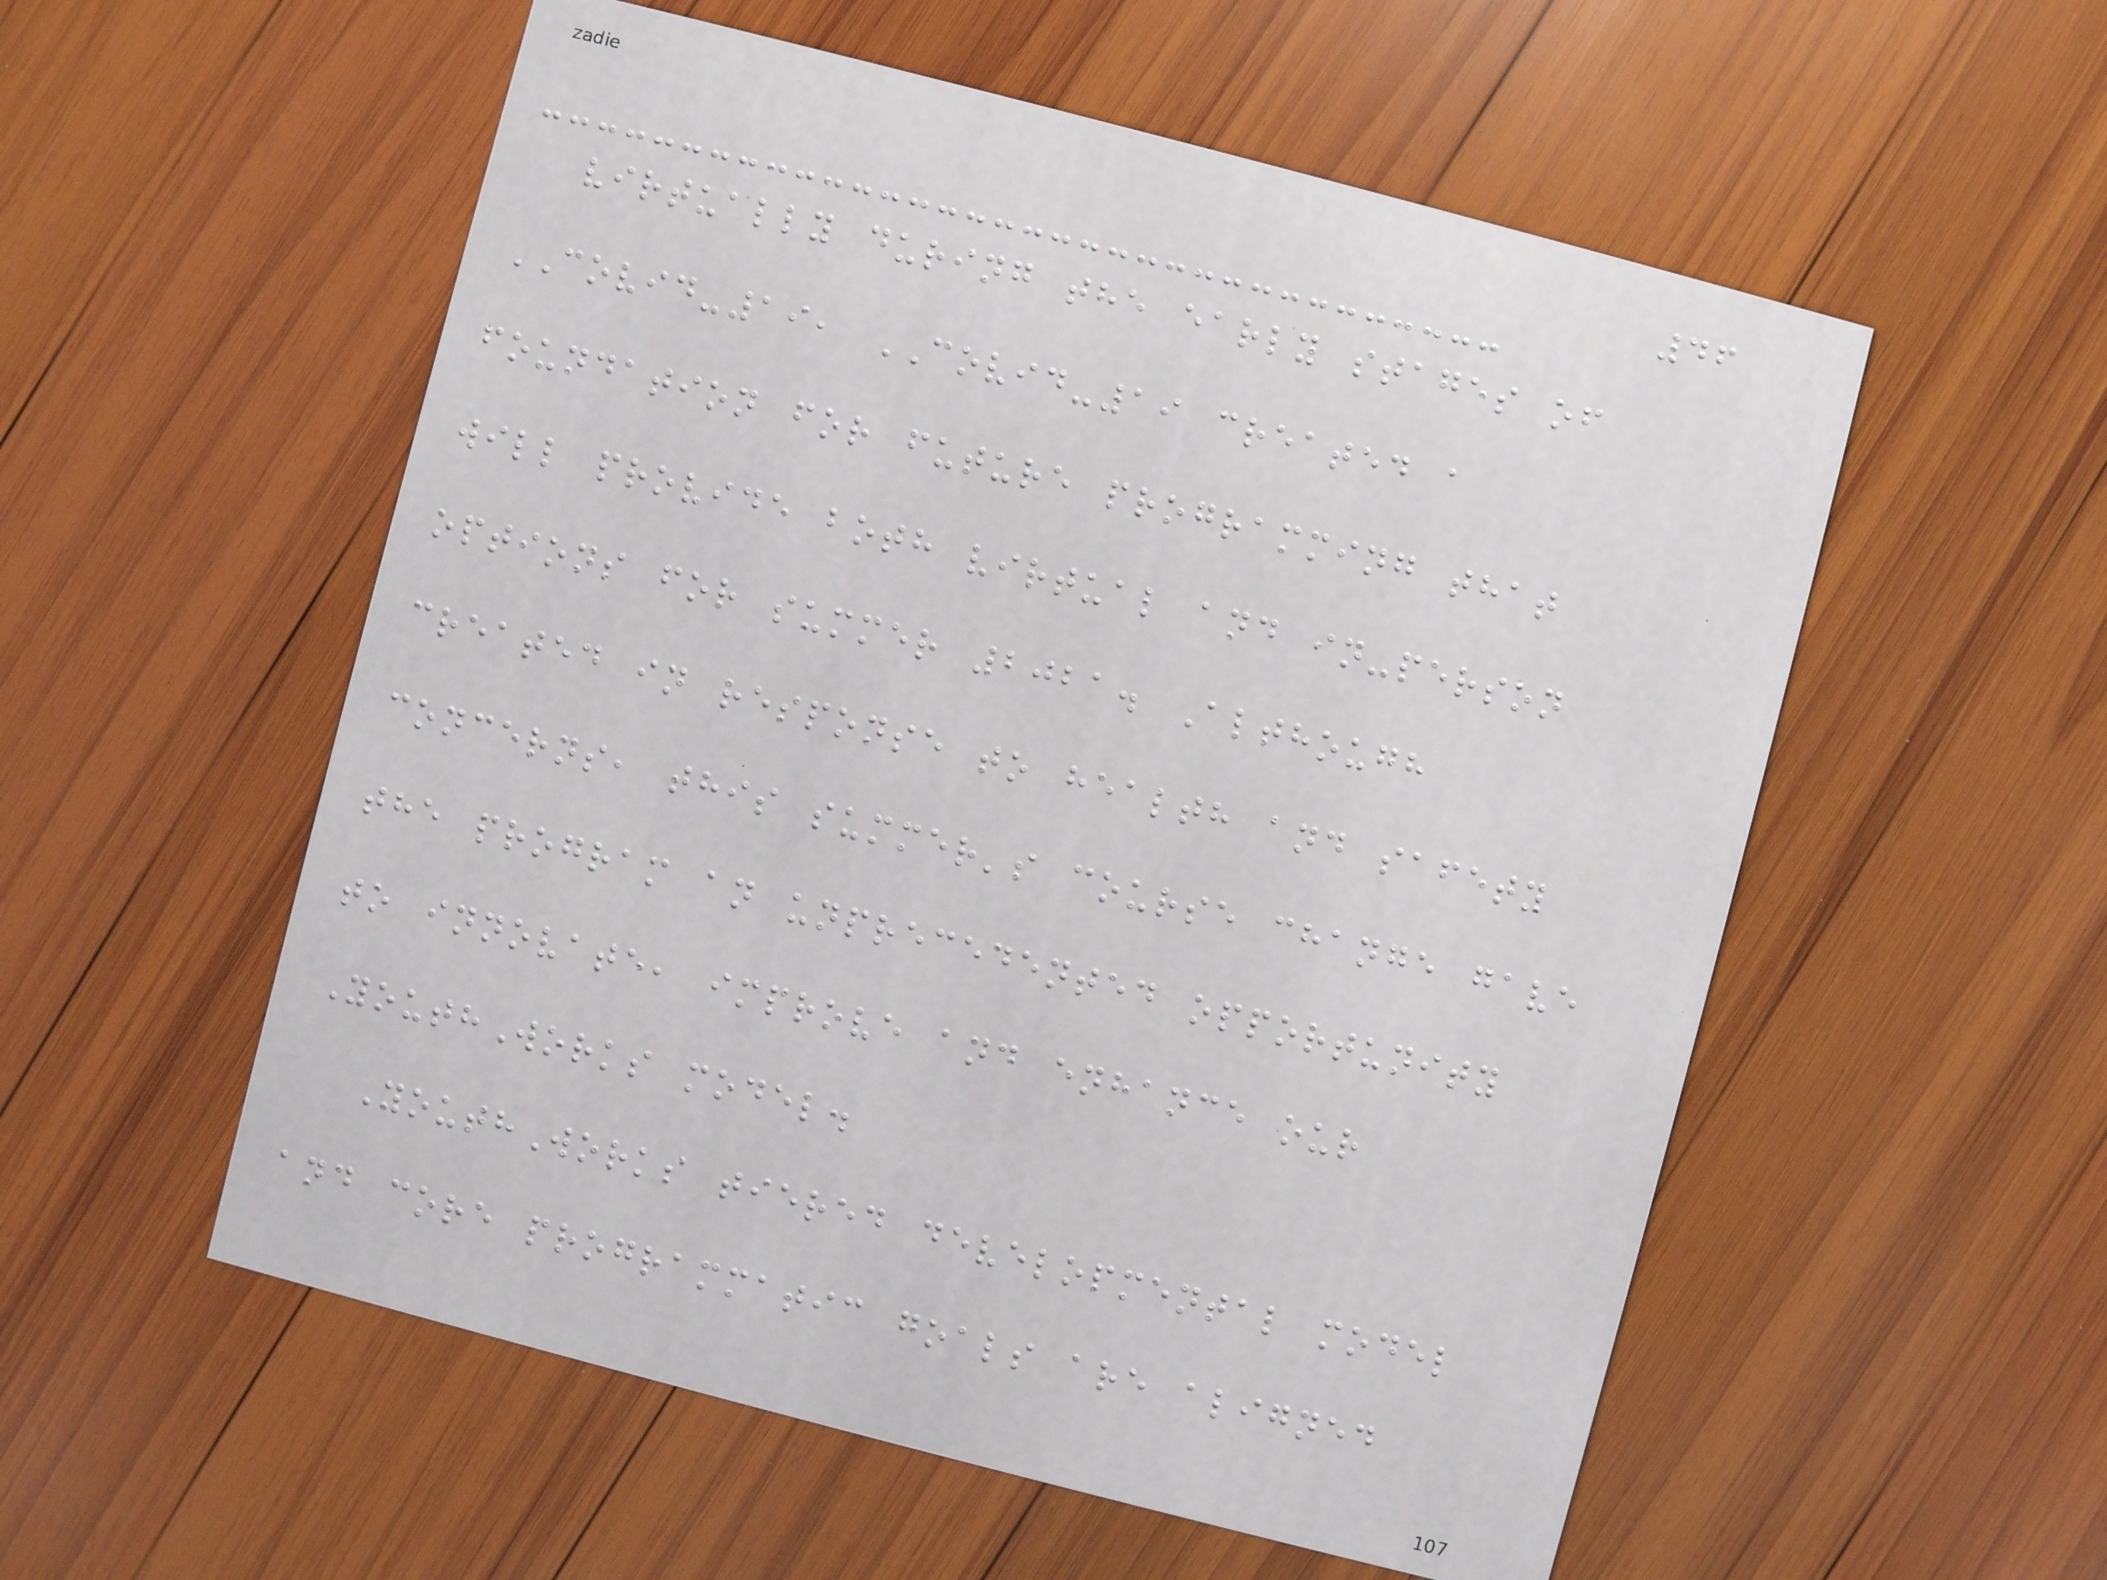46
virtually during the early stages of
COVID-19, COVID-19 created a
foundation for future programming that
will provide both virtual and in-person
options for summer 2021. Although
created in response to health and safety
concerns, this summer's course change gave
the program an unprecedented opportunity
to innovate, improve and enhance our
YouthWorks model.
YouthWorks tiered developmental model
and core programmatic goals are aligned
